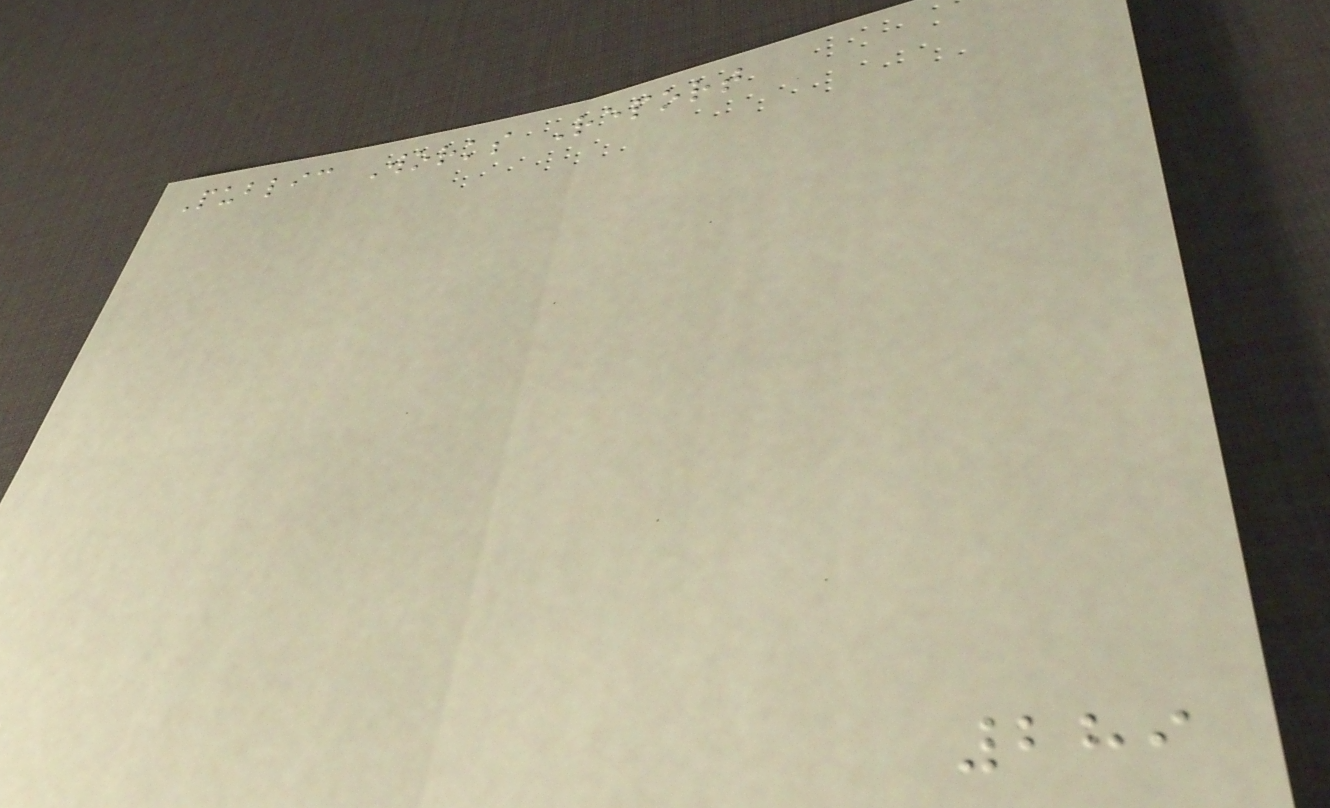Public Works Report
289
